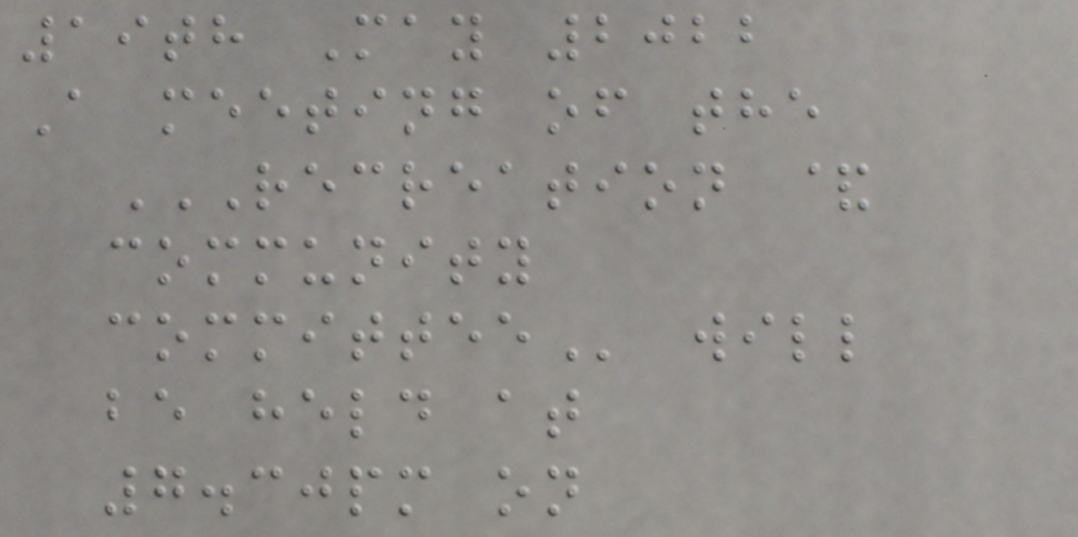19th May 2022
A meeting of the
RECREATION &
COMMUNITY
COMMITTEE will
be held at
7.30pm on
